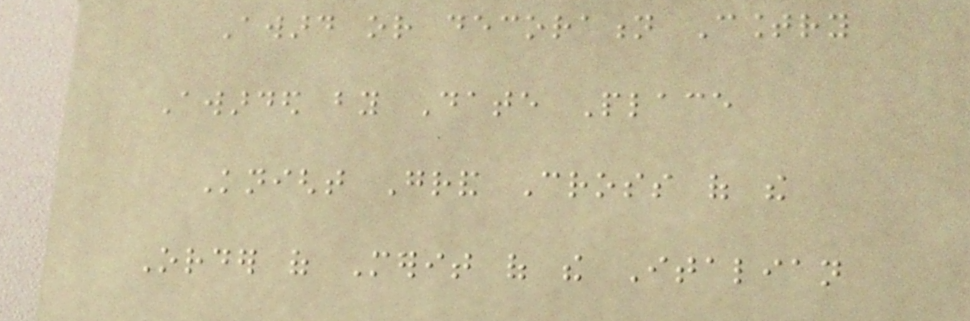Award or decoration Country
Awarded by Date Place
Knight Grand Cross of the
Order of Merit of the Italian
